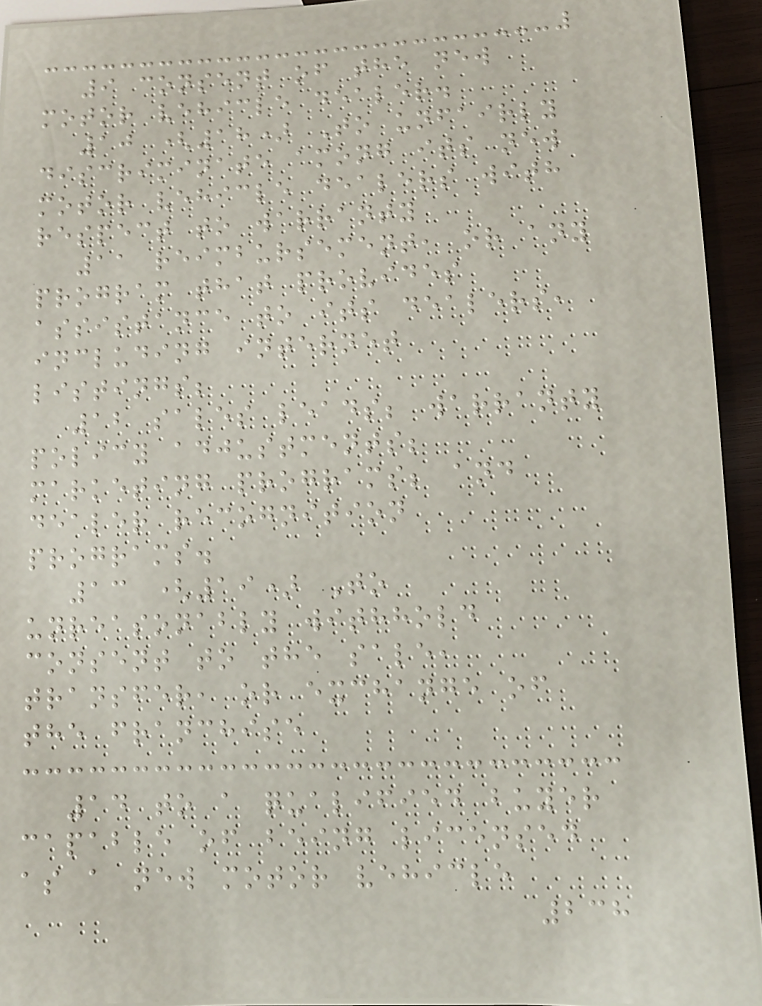9 consent of the new
motor vehicle dealer.
10 (18) To unfairly
discriminate among its new
motor vehicle dealers with
respect to warranty
11 reimbursement, or any
program that provides
assistance to its dealers,
including internet
listings;
12 sales leads; warranty
policy adjustments;
marketing programs; and
dealer recognition
programs.
13 (19) To
unreasonably withhold
consent to the sale,
transfer, or exchange of
the franchise
14 to a qualified buyer
capable of being licensed
as a new motor vehicle
238
